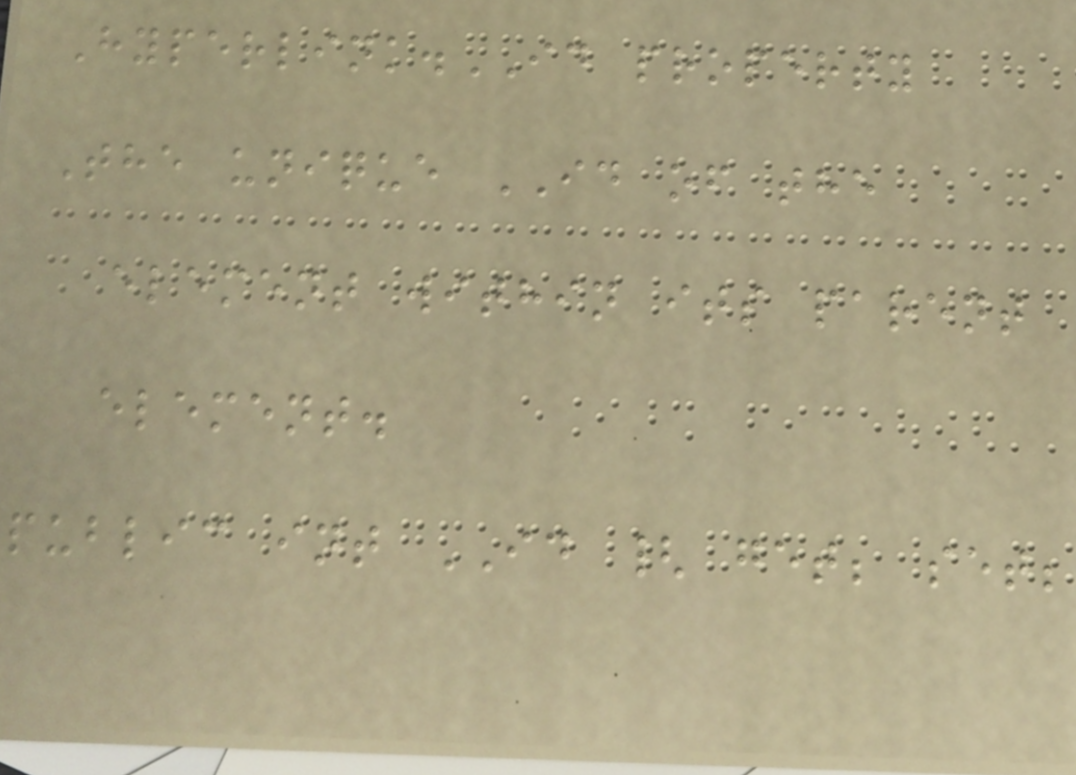Hyperlink.ID property
The unique ID of the
element within its parent
element.
public int ID { get; set;
